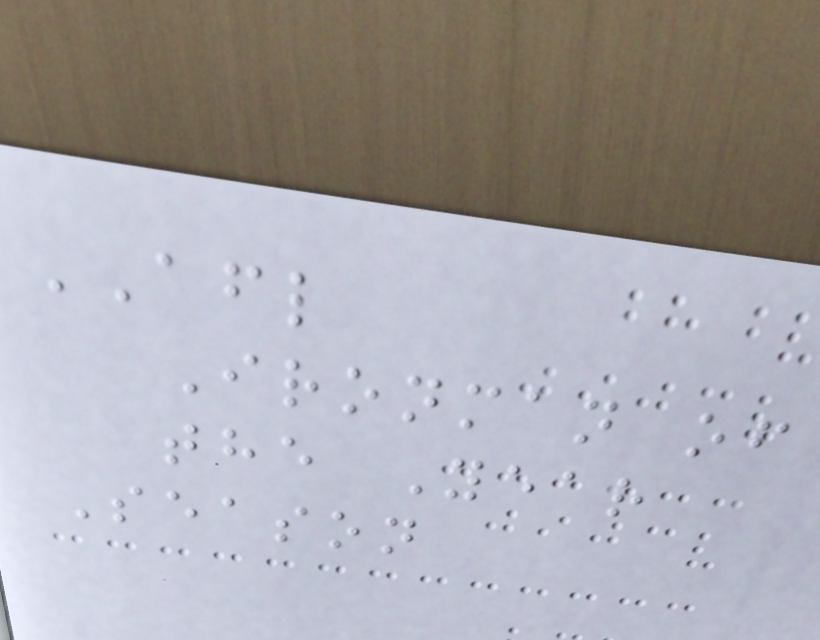AFL
Ironman of
the Year
Season
